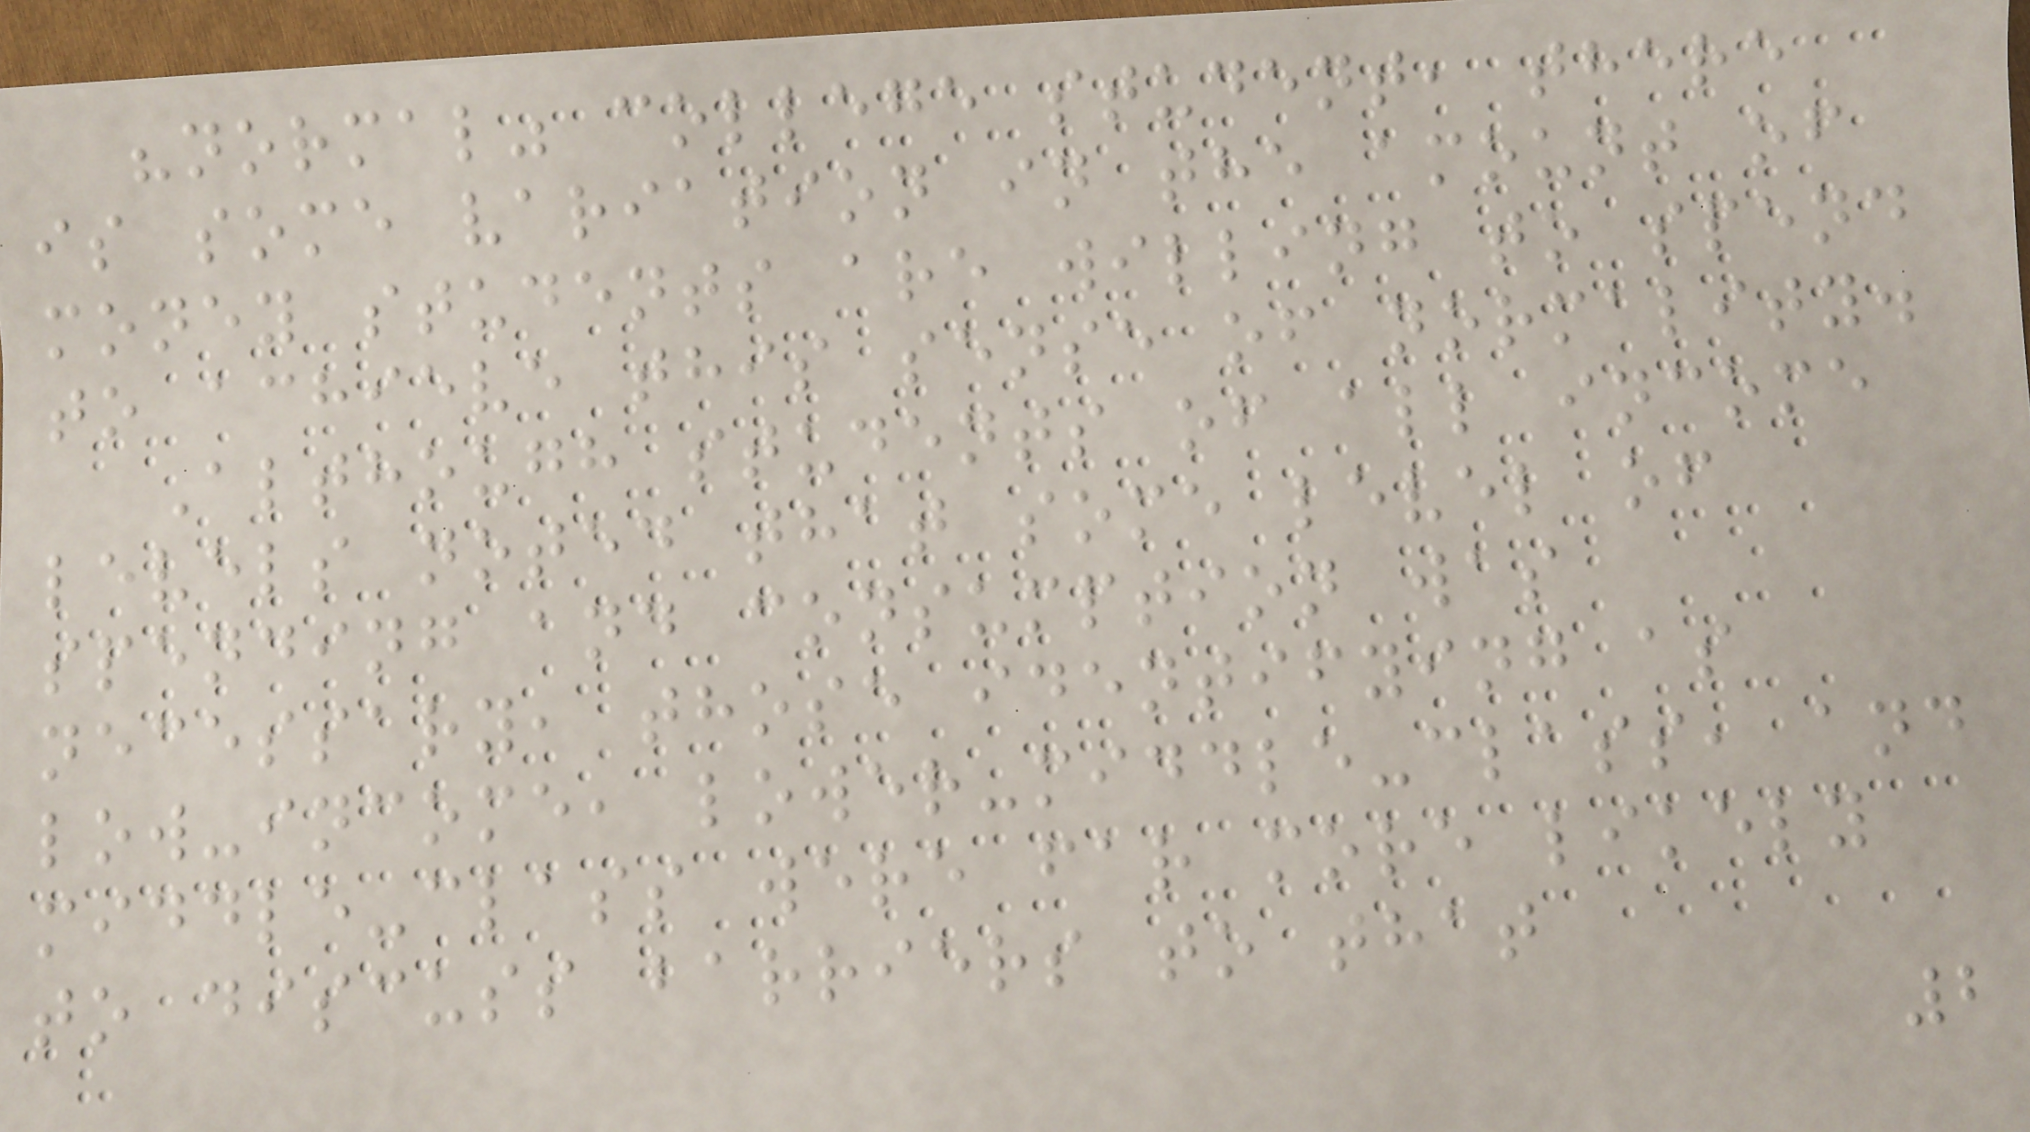"normal" college student, there
is some variation in the amount of
money students are willing to spend
to achieve this sense of normality.
Although students of all income
levels noted that some level of
spending and consumption was
necessary, those identifying as
low-income, lower-middle-class, and
middle-class were far more likely
to discuss barriers to that
2
